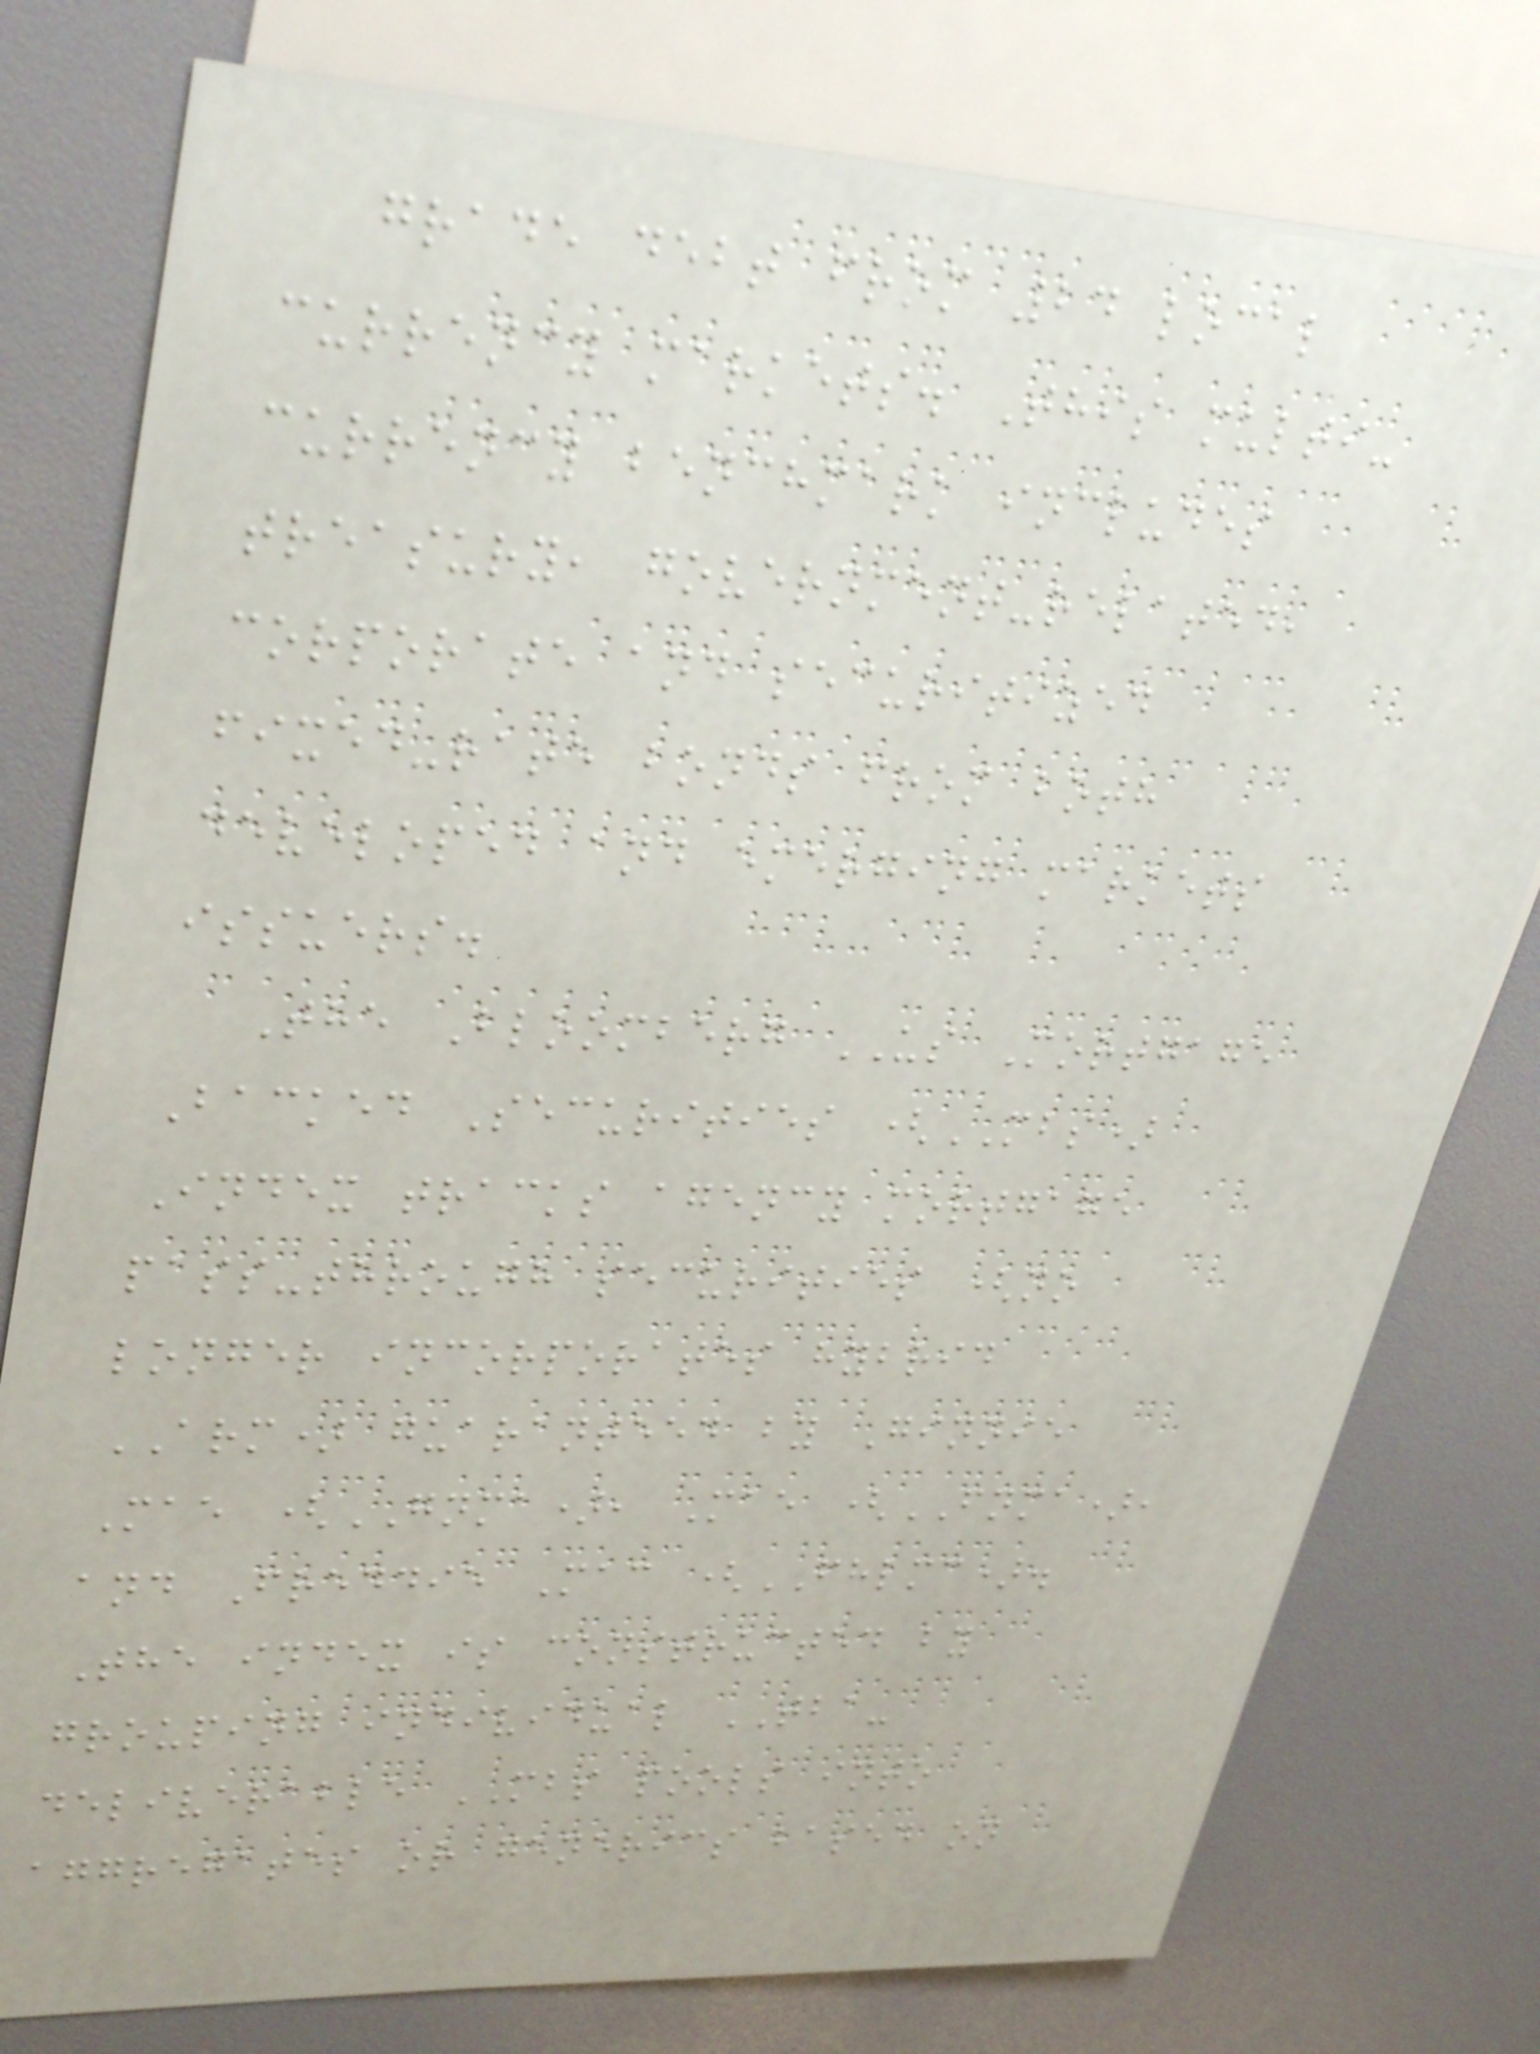grade debt from 24 local
currency markets. This multi-
currency benchmark includes
treasury, government-related,
corporate and securitized
fixed-rate bonds from both
developed and emerging markets
issuers.
The Bloomberg US Mortgage
Backed Securities (MBS)
Index tracks agency mortgage
pass-through securities (no
longer incorporates hybrid
ARM) guaranteed by Ginnie
Mae (GNMA), Mae (FNMA),
and Freddie Mac (FHLMC).
The index is constructed by
grouping individual TBA-
deliverable MBS pools into
aggregates or generics based on
